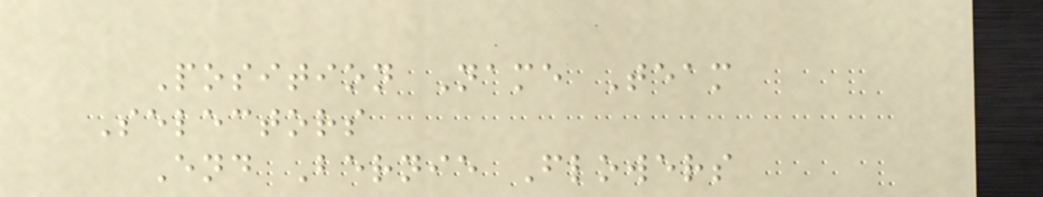Position Name Team
Selectors
End Bernie Flowers
